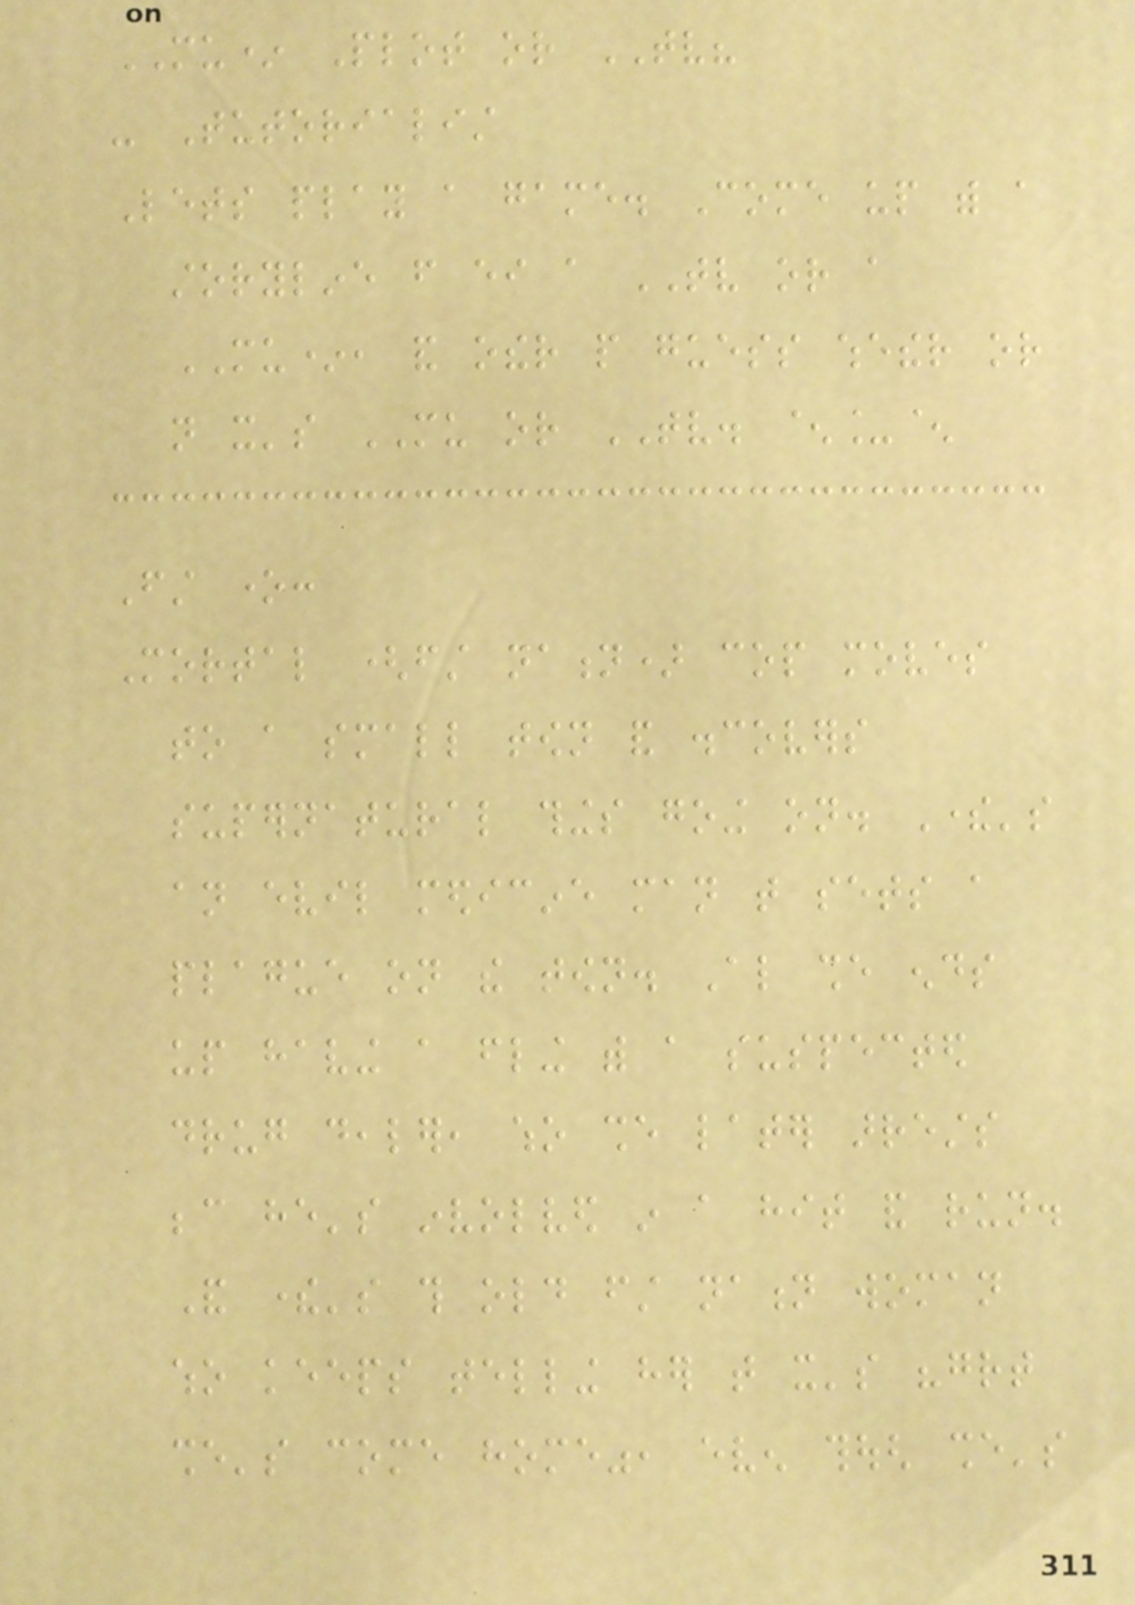MU* Plot or TV?
- Tutorialist
Lets play a game. Come up with a
storyline from either a TV or a
MU*, and other people guess whether or
not it's MU or TV. ^_^
First one:
Mortal (first nation) cop moves
to a small town and discovers
supernatural things going on. There's
an evil medicine man that sets a
plague on the town. Also she ends
up having a fling with a suspected
drug dealer, who she later arrests
because he's involved in a hit and run.
And there's this old first nation woman
who keeps telling her that it's "great
she's come home", even though she's
